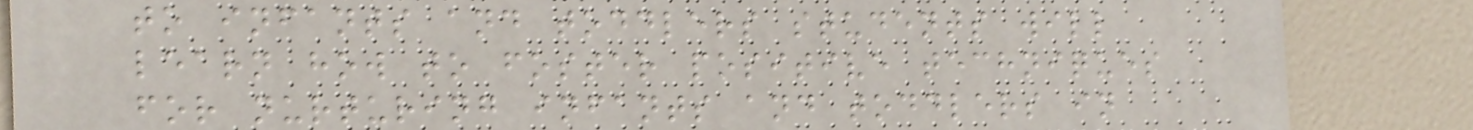to infants and toddlers students will
learn how to foster positive techniques
for nurturing infants and toddlers in
